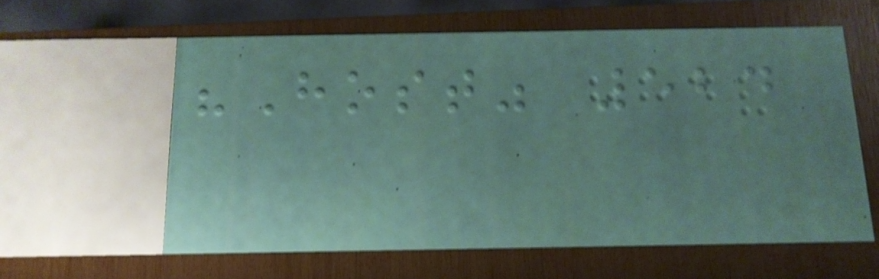"Host" 524
